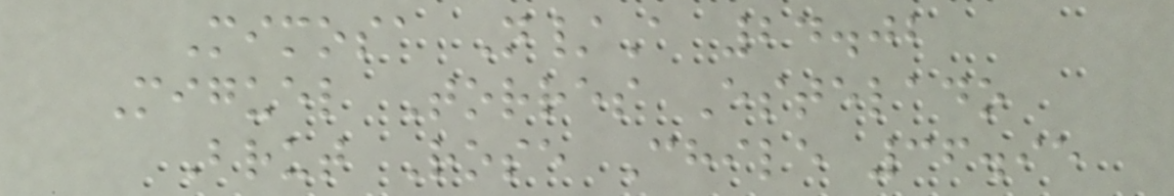Mimosa N/A 24.02
Miguel Torres Estelado
Brut Rose Chile 36.95
